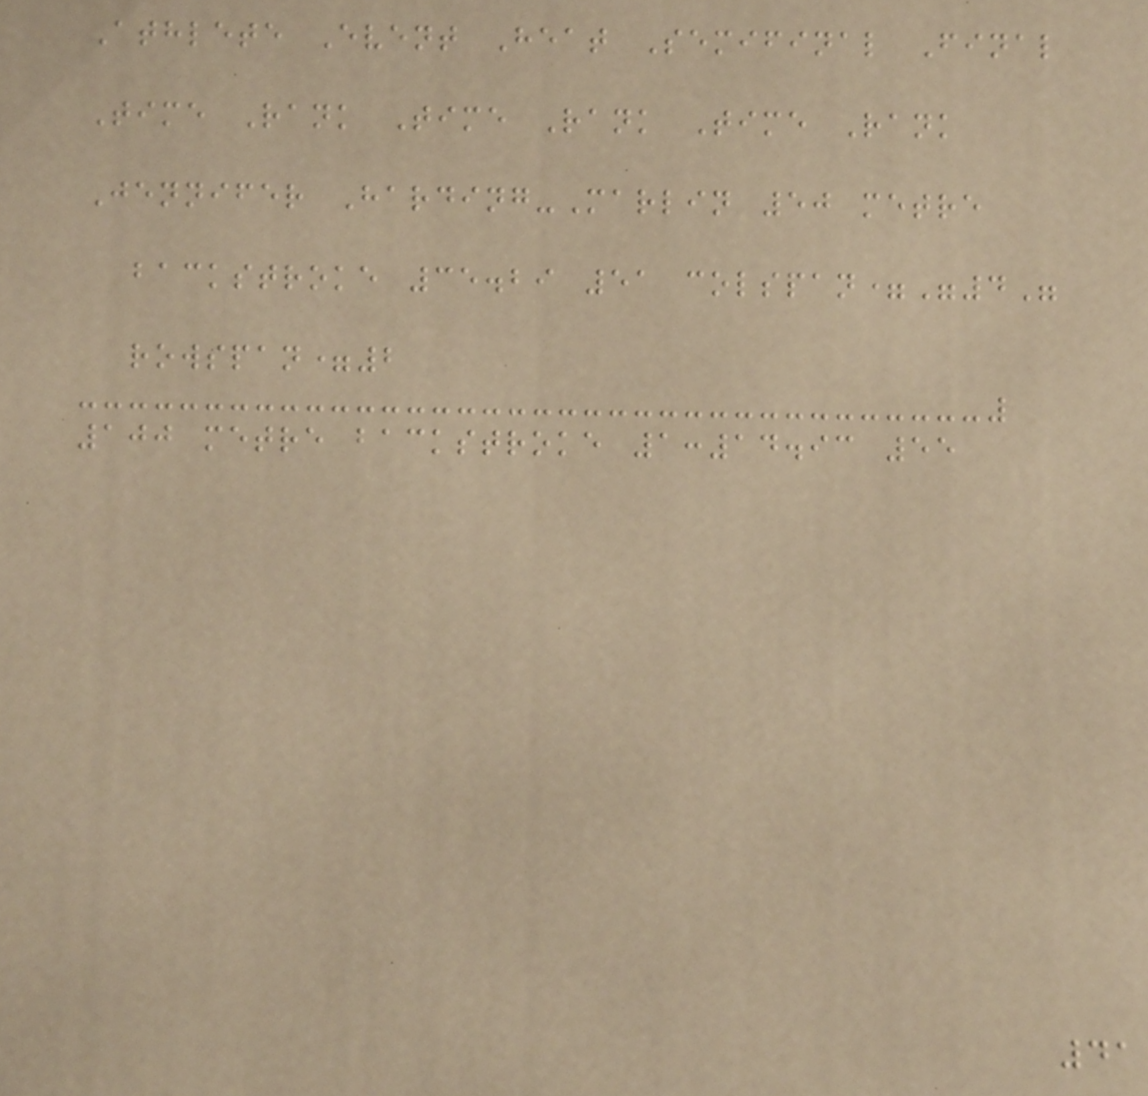Athlete Event Heat Semifinal Final
Time Rank Time Rank Time Rank
Jennifer Harding-Marlin 50 metre
backstroke 35.29 51 colspan="4"
rowspan=2
100 metre backstroke 1:14.93 55
41
